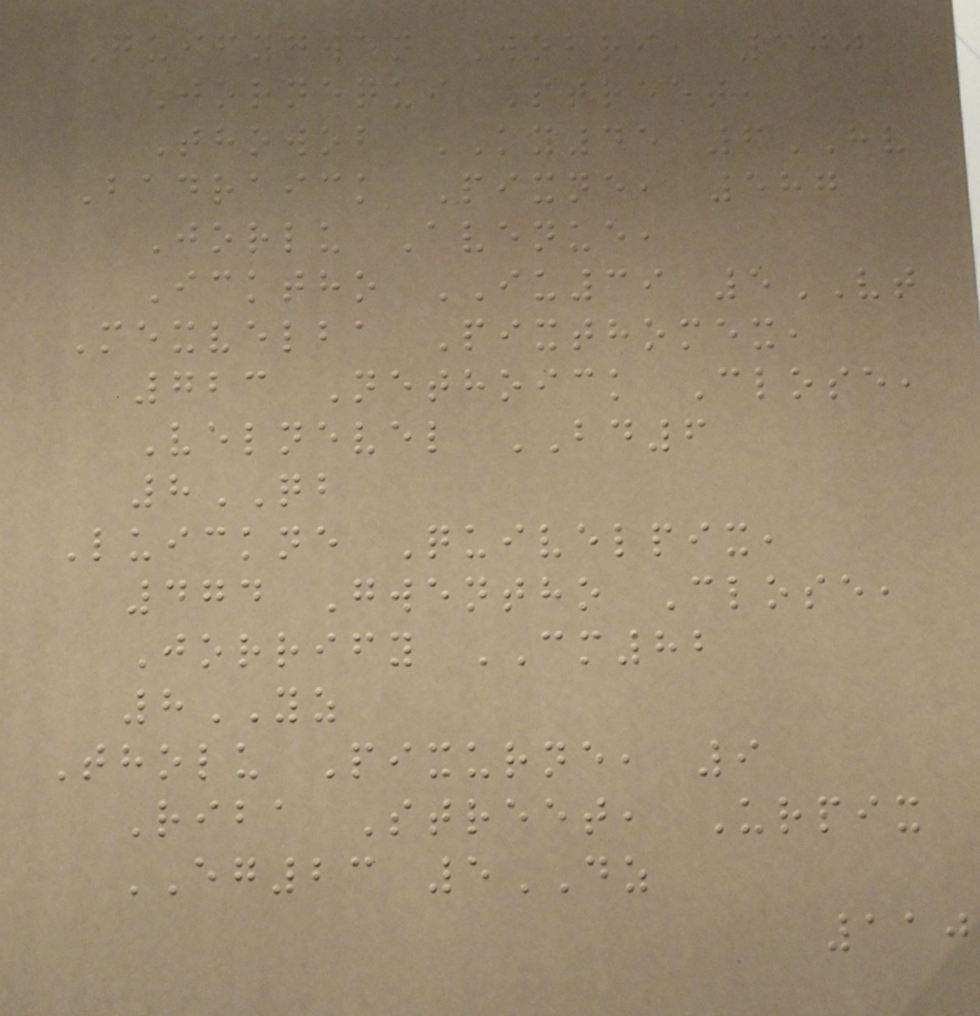Quifygwen Wobri, 300
Jornequi Street,
Thowob KY45 6HV
Badraick Pixne, 587
Jorlu Avenue,
Icktho IU39 5VT
Mexvelba Pixthomex,
723 Nethoick Close,
Velnevel BD6
8QB
Luickne Quivelpix,
474 Gwentho Close,
Jorrify CM82
8YZ
Tholu Pixurne, 9
Riba Street, Urpix
EG23 5DZ
110
